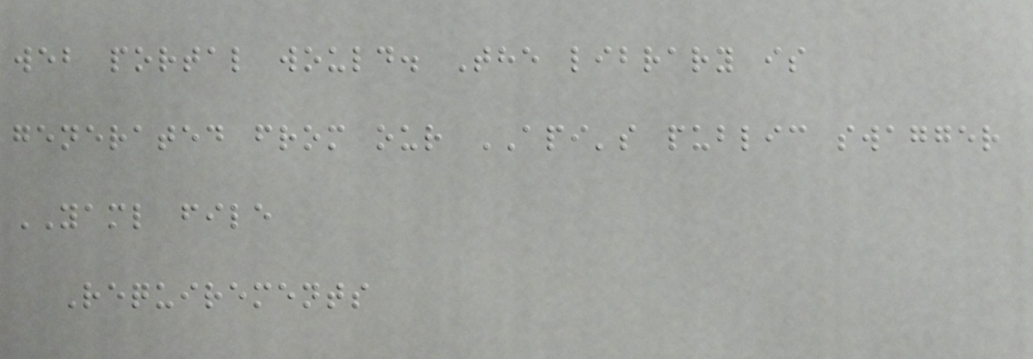web portal would. The library is
generated from our API's public swagger
YAML file
Requirements
